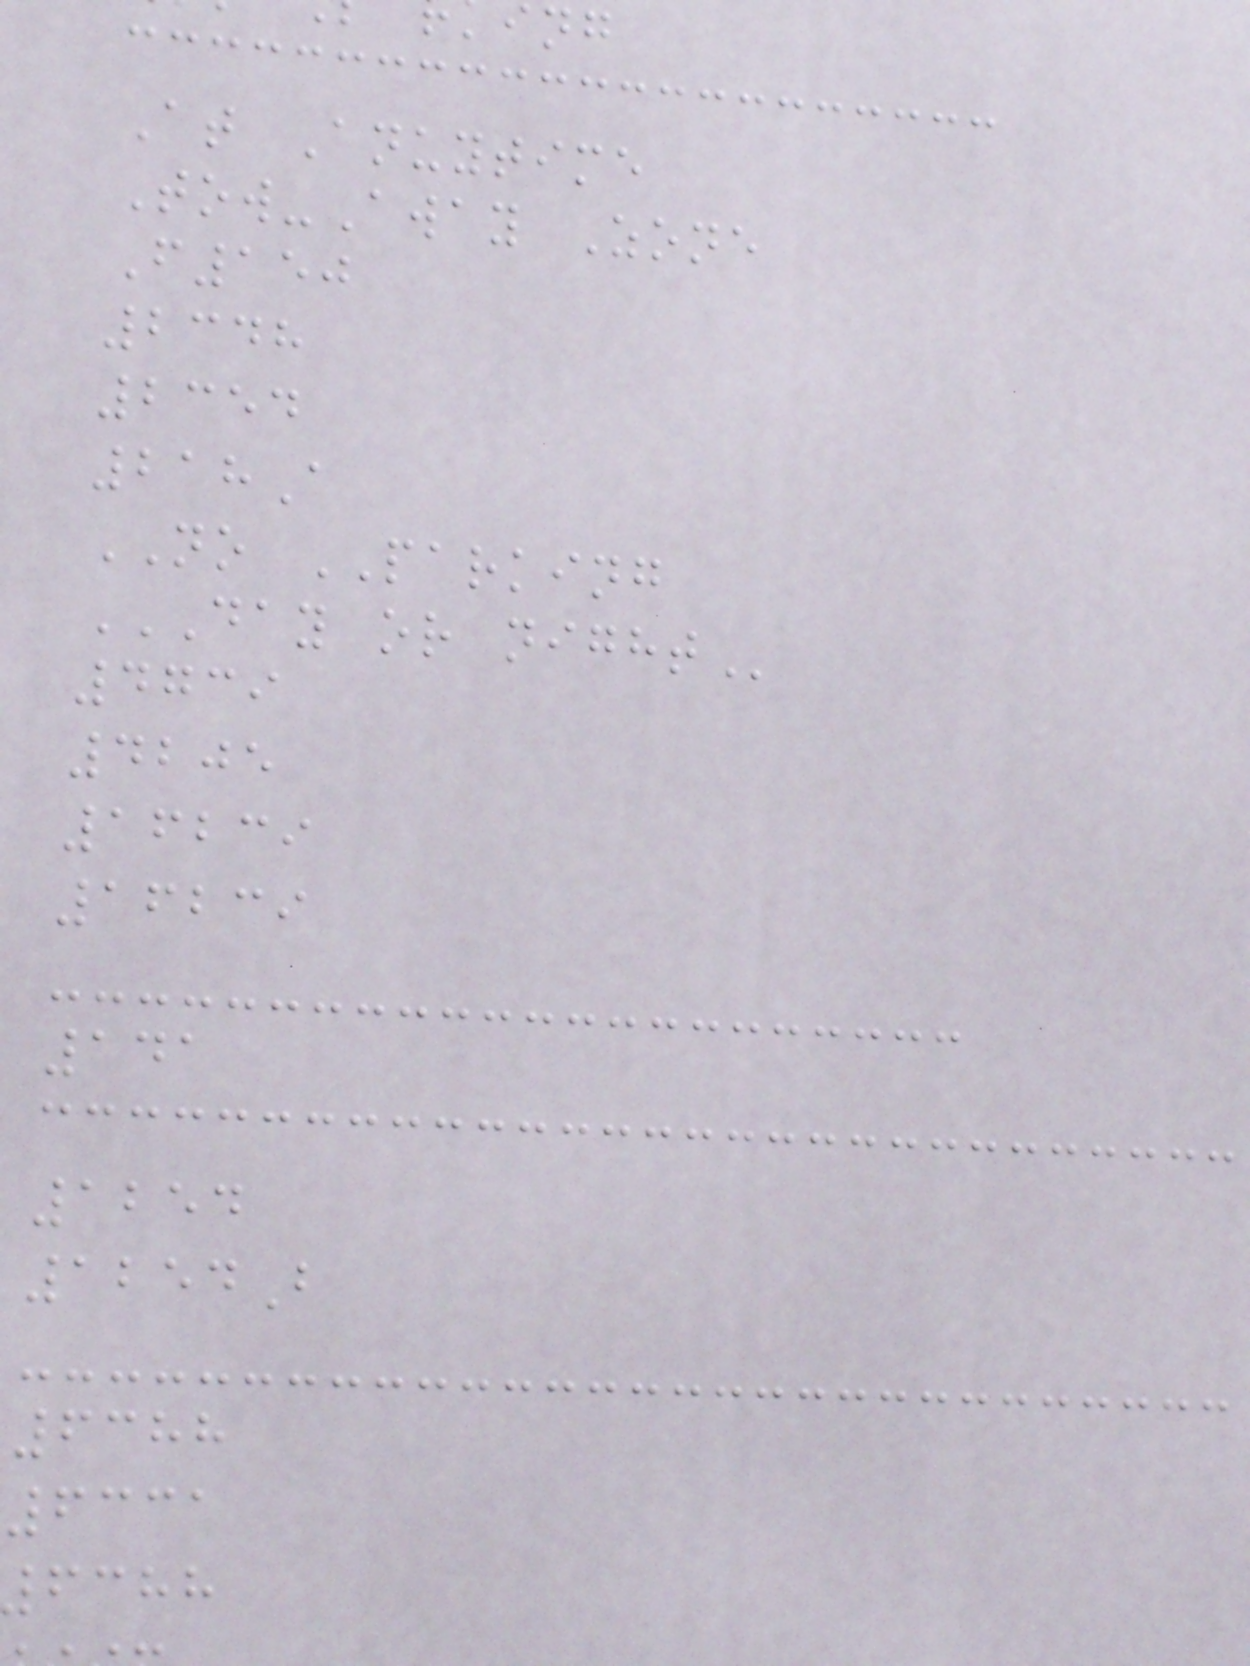At Anuytime
Tow-Away Zone
F150
2348
2354
218A
NO PARKING
DAY OR NIGHT
4739
4205
16239
16239
141
1254
1254B
6388
6331
fchh
